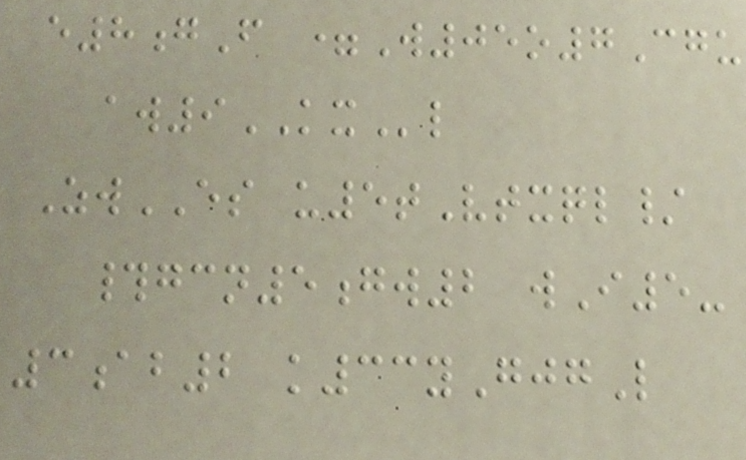e8gF =W05o7Cgu
aw9KXl
ZwES u5tVtxql/
#gcn5gw2 wI5-
3ab2 k33yGjgL
